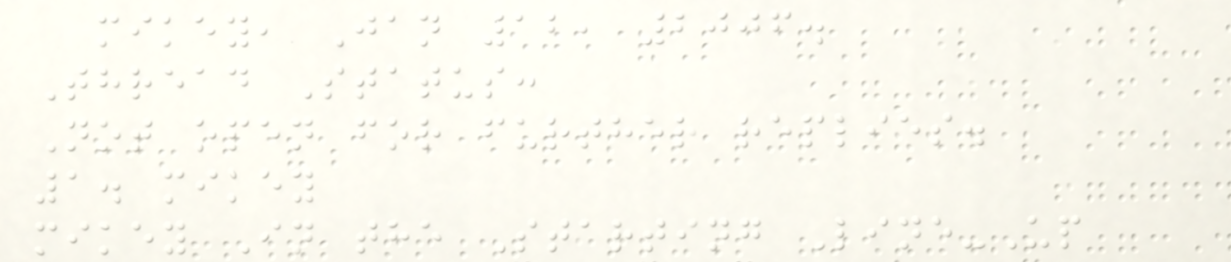mikey, Jan 12, 2006.
Thread Status:
Not open for further replies.
1. mikey
mikey In the Starting Line-Up
